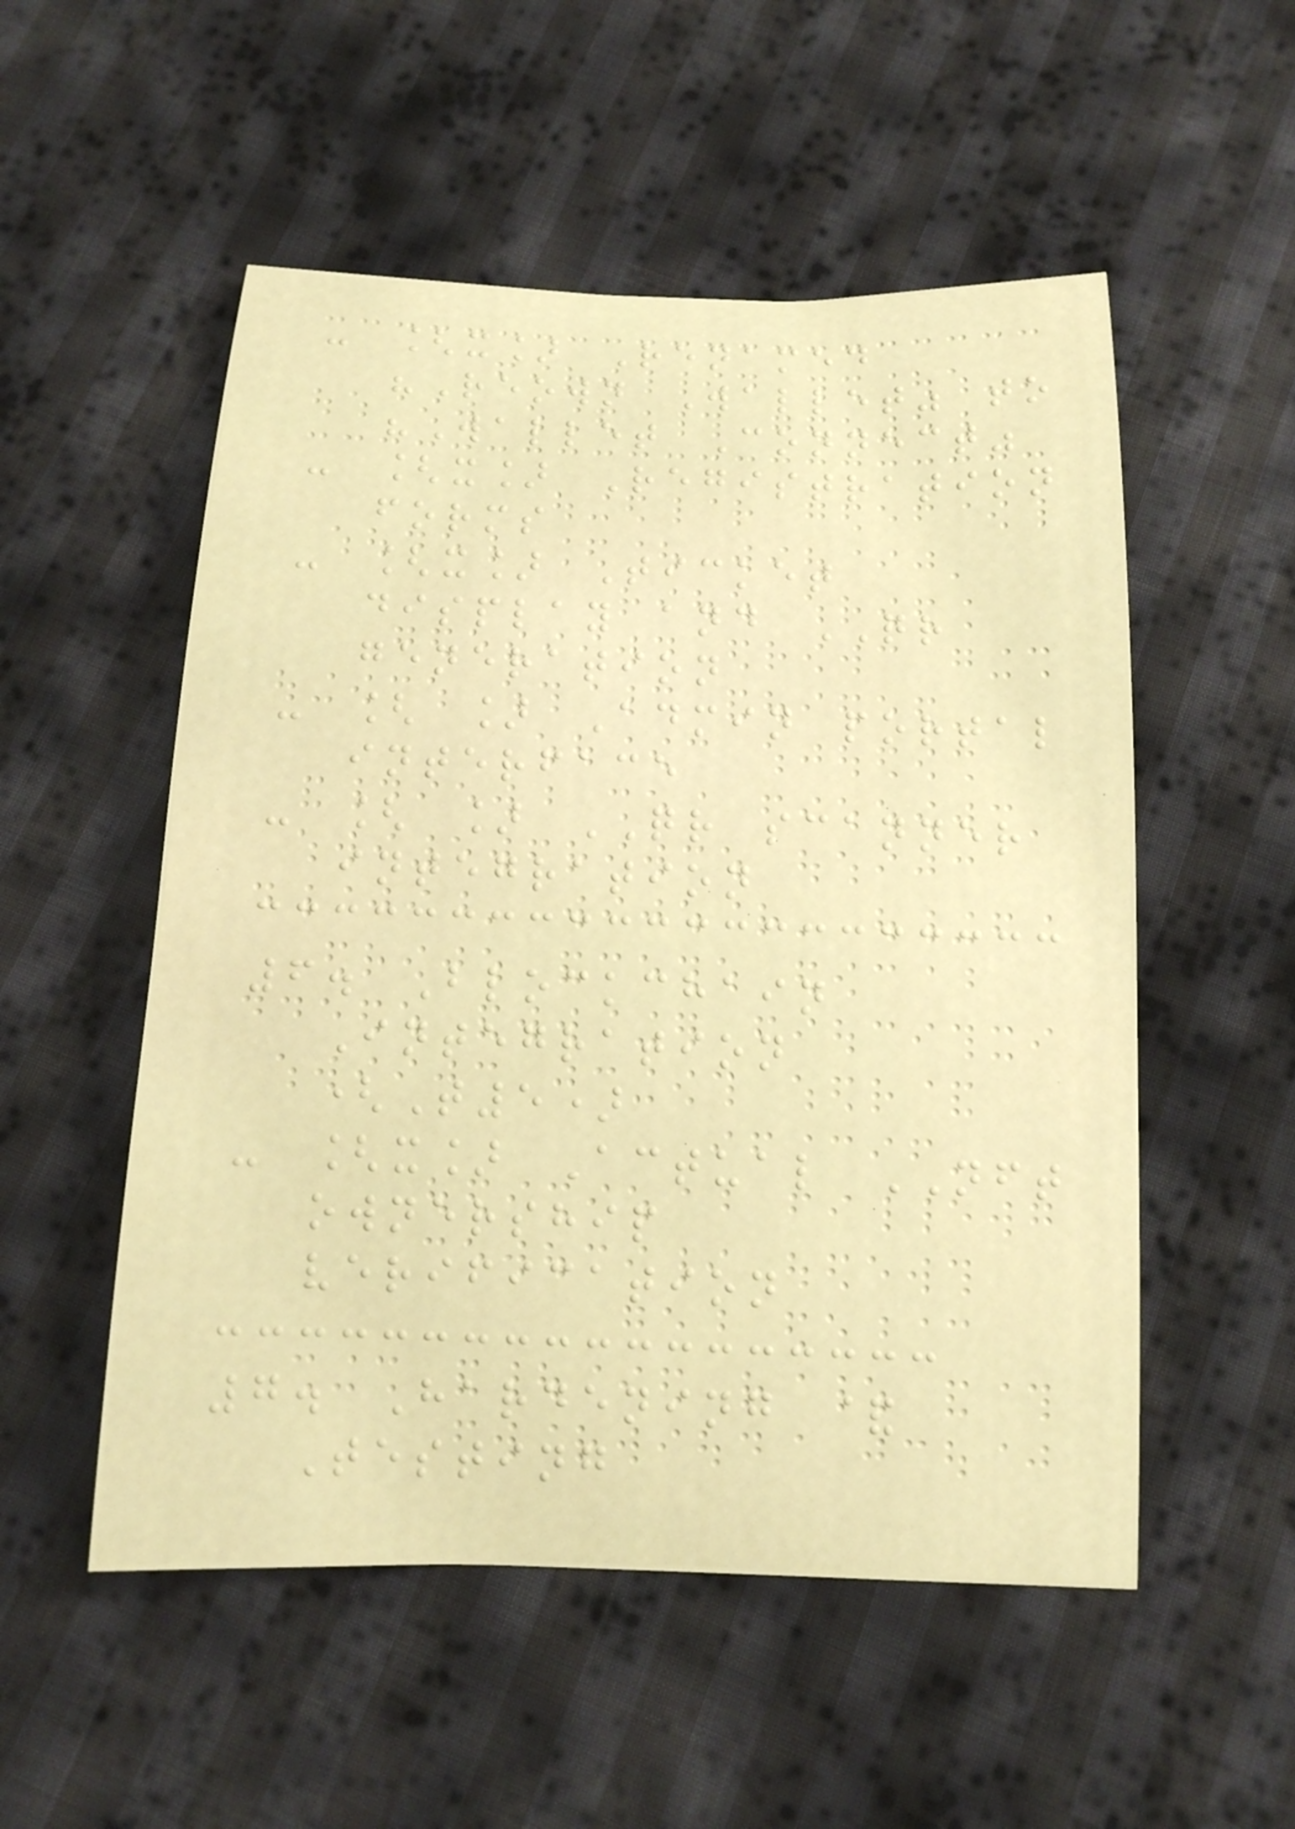- [x] Renamed
"Reown Wallet" to
"Wallet Connect"
- [x] Registration
forms
- [x] Ticket
display and QR
generation
- [ ] Admin portal
interface
- [ ] QR scanner
integration
6. Blockchain
Integration
(T5)
- [x] Actual NFT
ownership
verification
7. Hardening &
Testing
